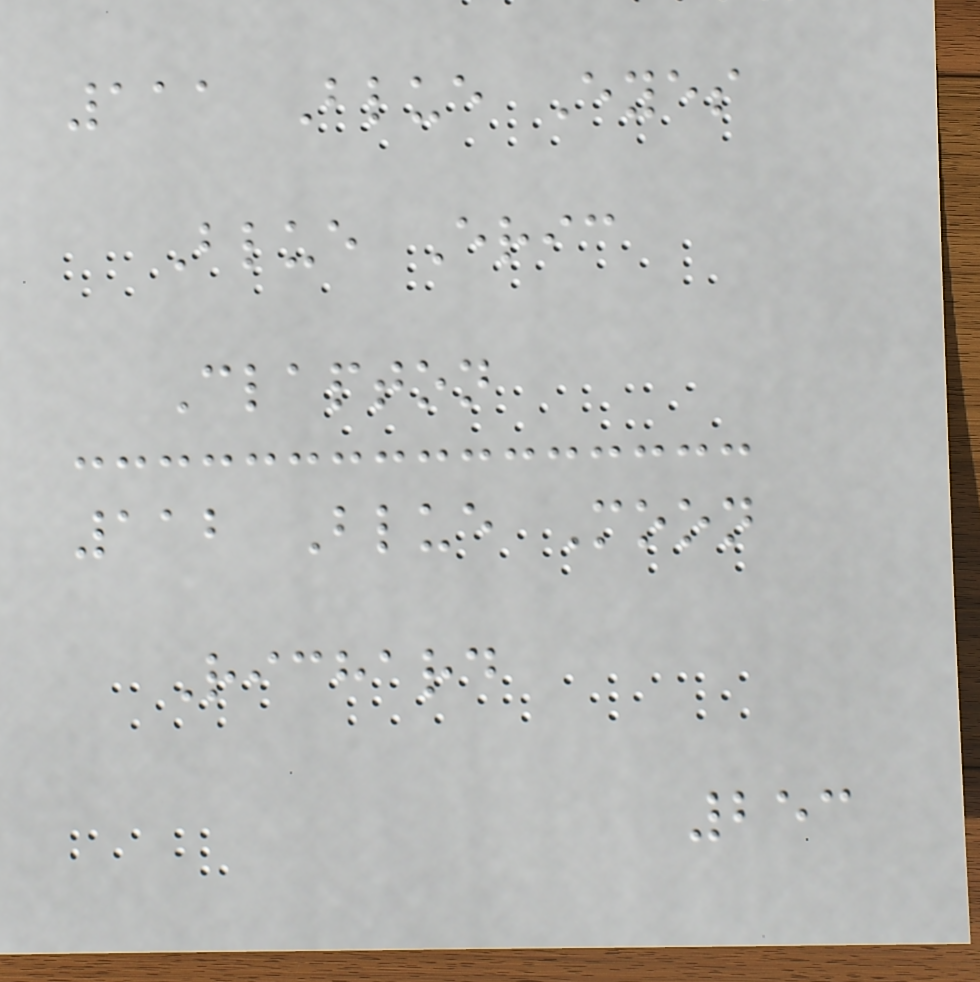111 Blue Eyes
Blue Eric
Clapton
112 Blue Moon
Richard
253
